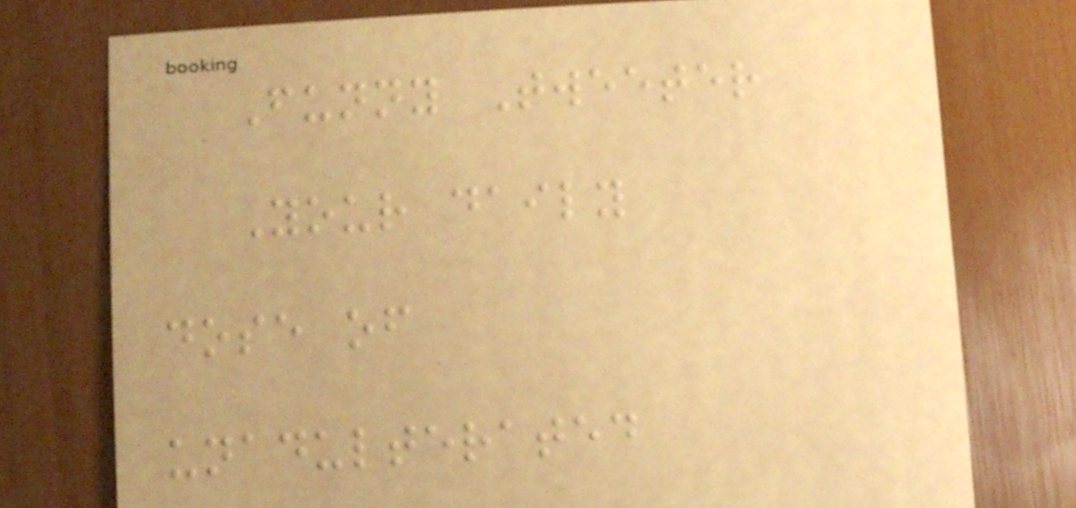Funny Tweeter
Your daily
dose of
unadulterated
